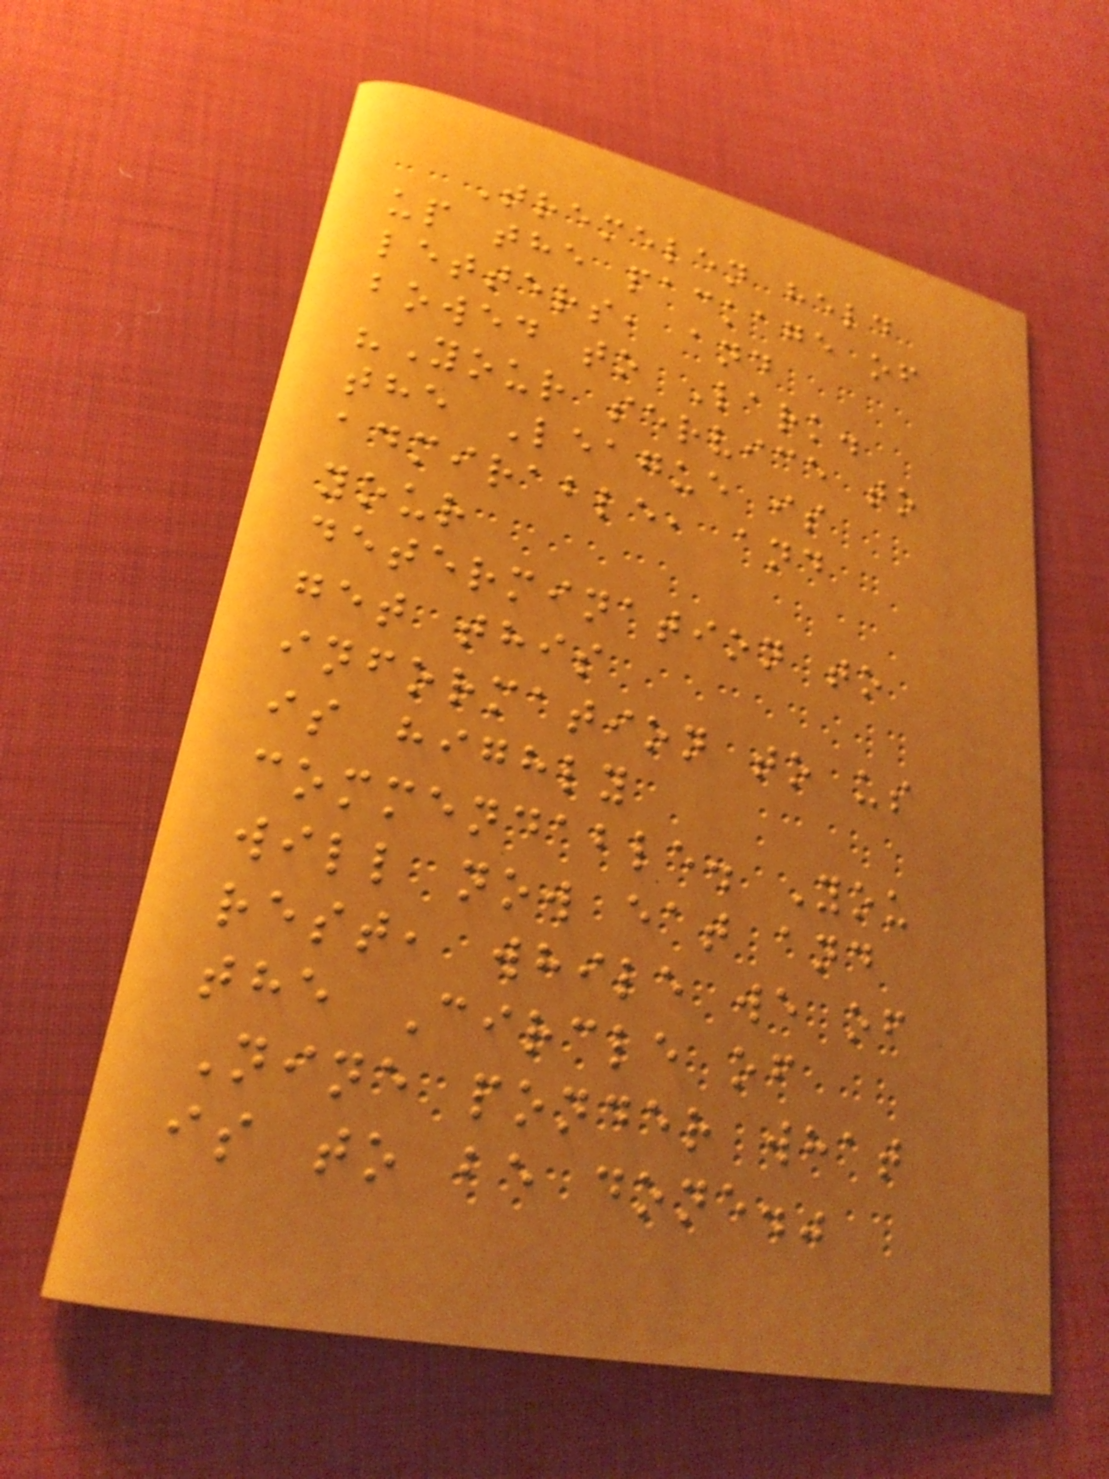Tremelen held
up the package of
letters, and
bowed to Lark.
"Your service to
the League is
admirable, and
your
determination to
get this
information to us
is highly
commendable. You
will now eat and
rest, while we of
the Circle of
Nine ponder what
is to be done."
